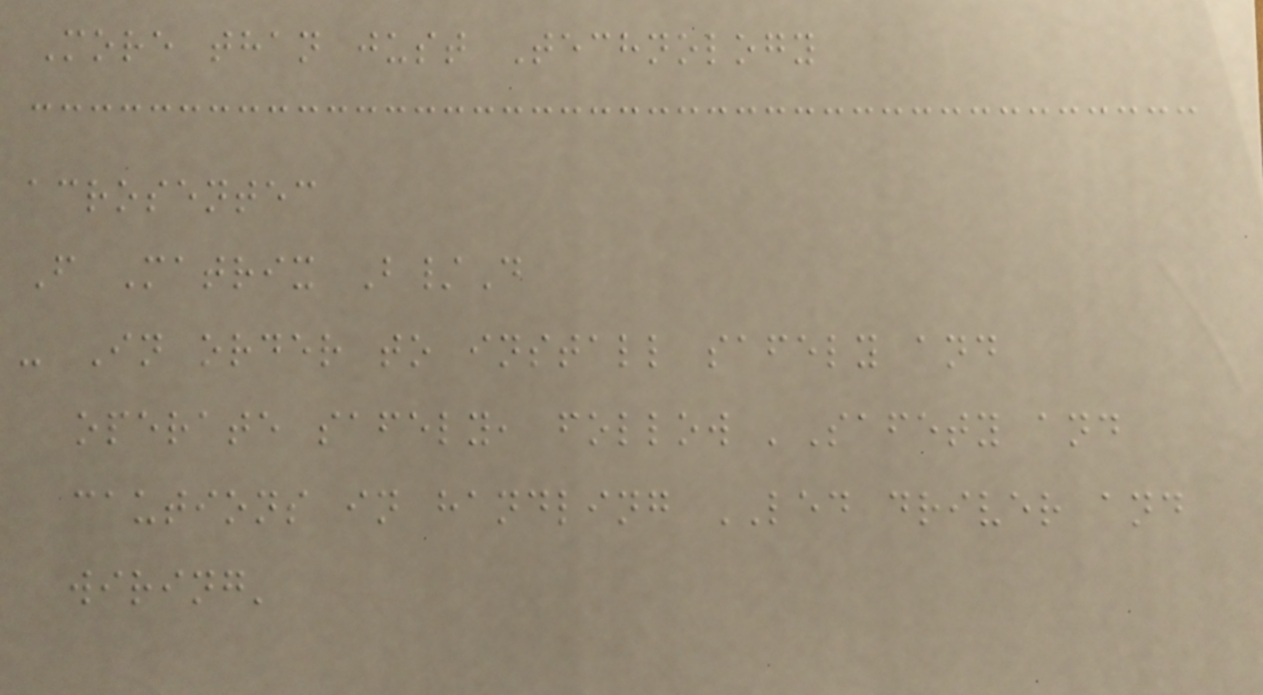More than just Technology
acrosentec
F Matrix B/D
- In order to install safely and
operate safely, follow 'Safety and
cautions in handling LED driver and
wiring'
